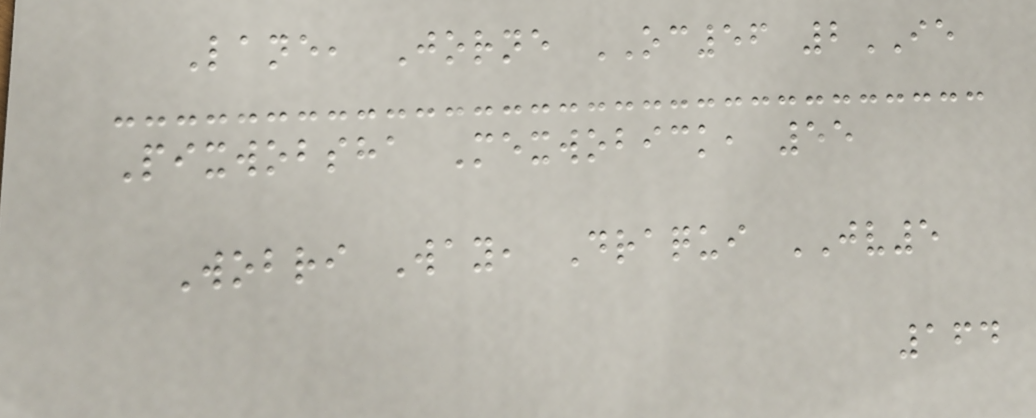Lane, Jorne OC56 2IE
Pixwobsha Mexwobick, 55
Wobri Way, Draqui JV5
164
